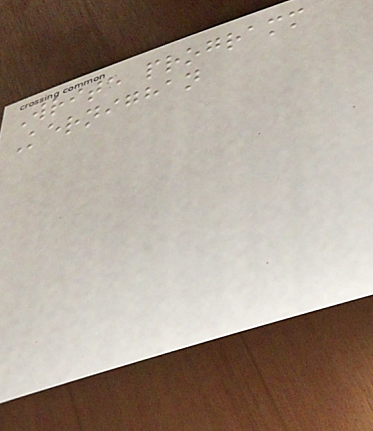Write programm
Kernighan
